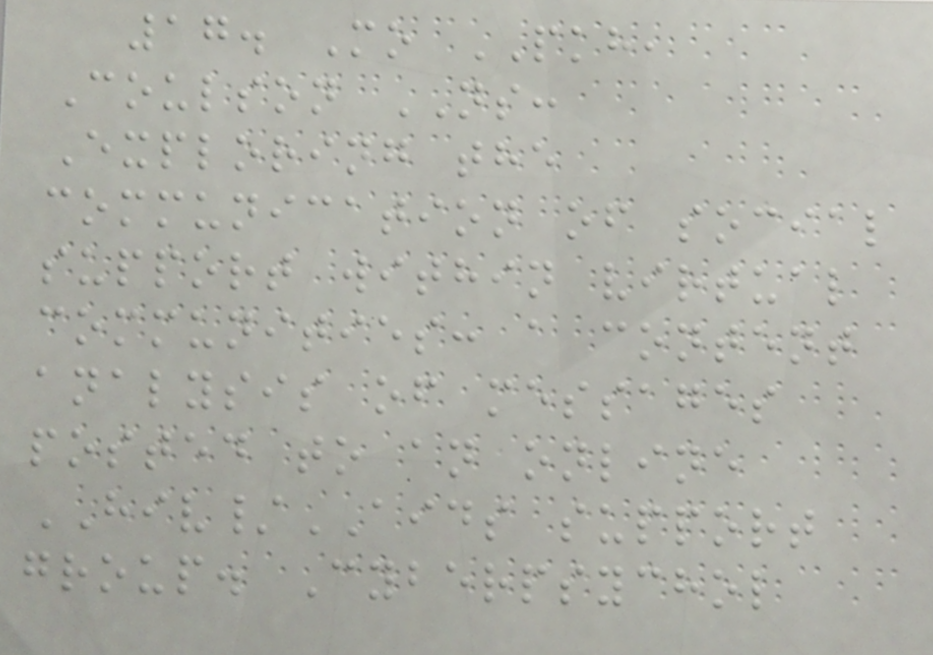17. Mo PKH,
Coulson NS:
Exploring the
communication of social
support within virtual
communities: a content
analysis of messages
posted to an online
HIV/AIDS support
group. Cyberpsychol
